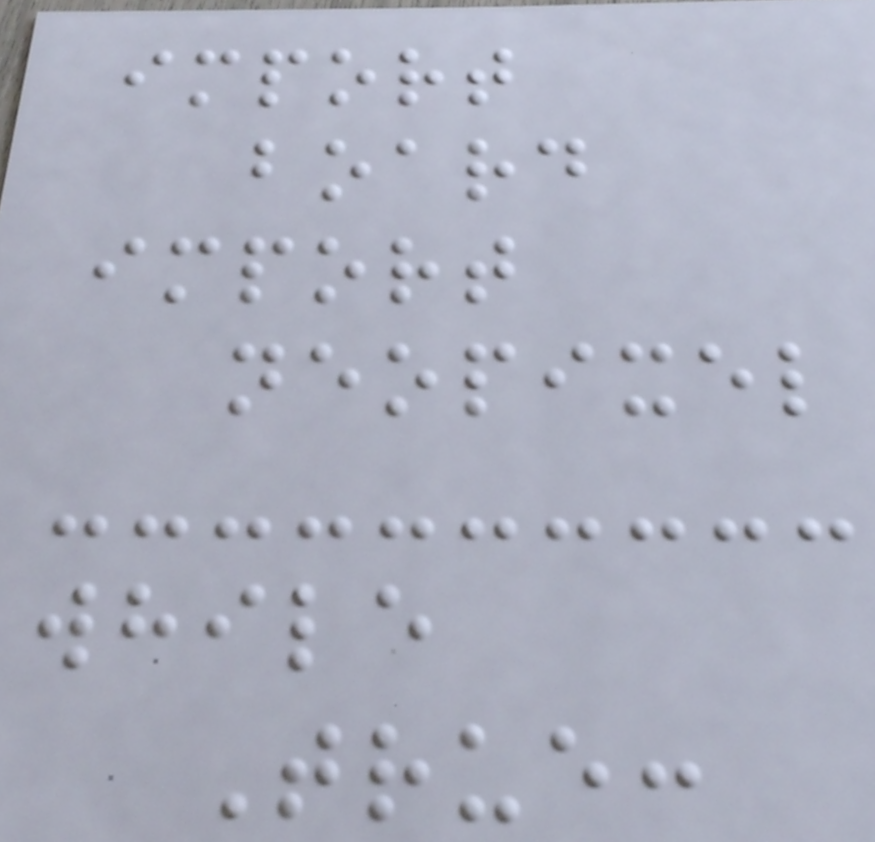import
board
import
neopixel
while
True:
